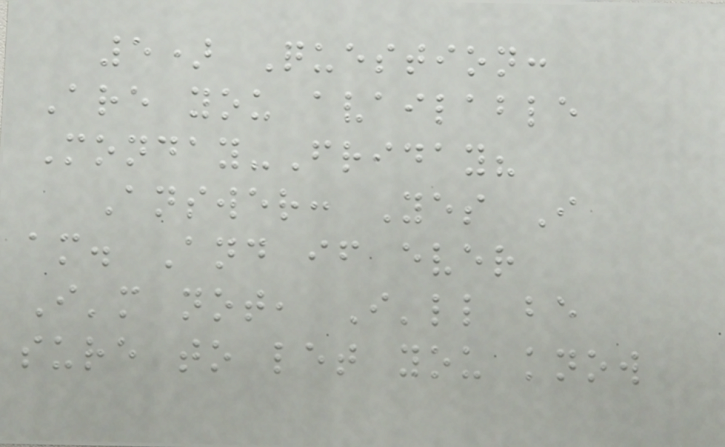5) Question:
Are you available
Monday-Friday?
Answer: Yes I
am. And if ever
I'm not, I'll be
sure to let you know
